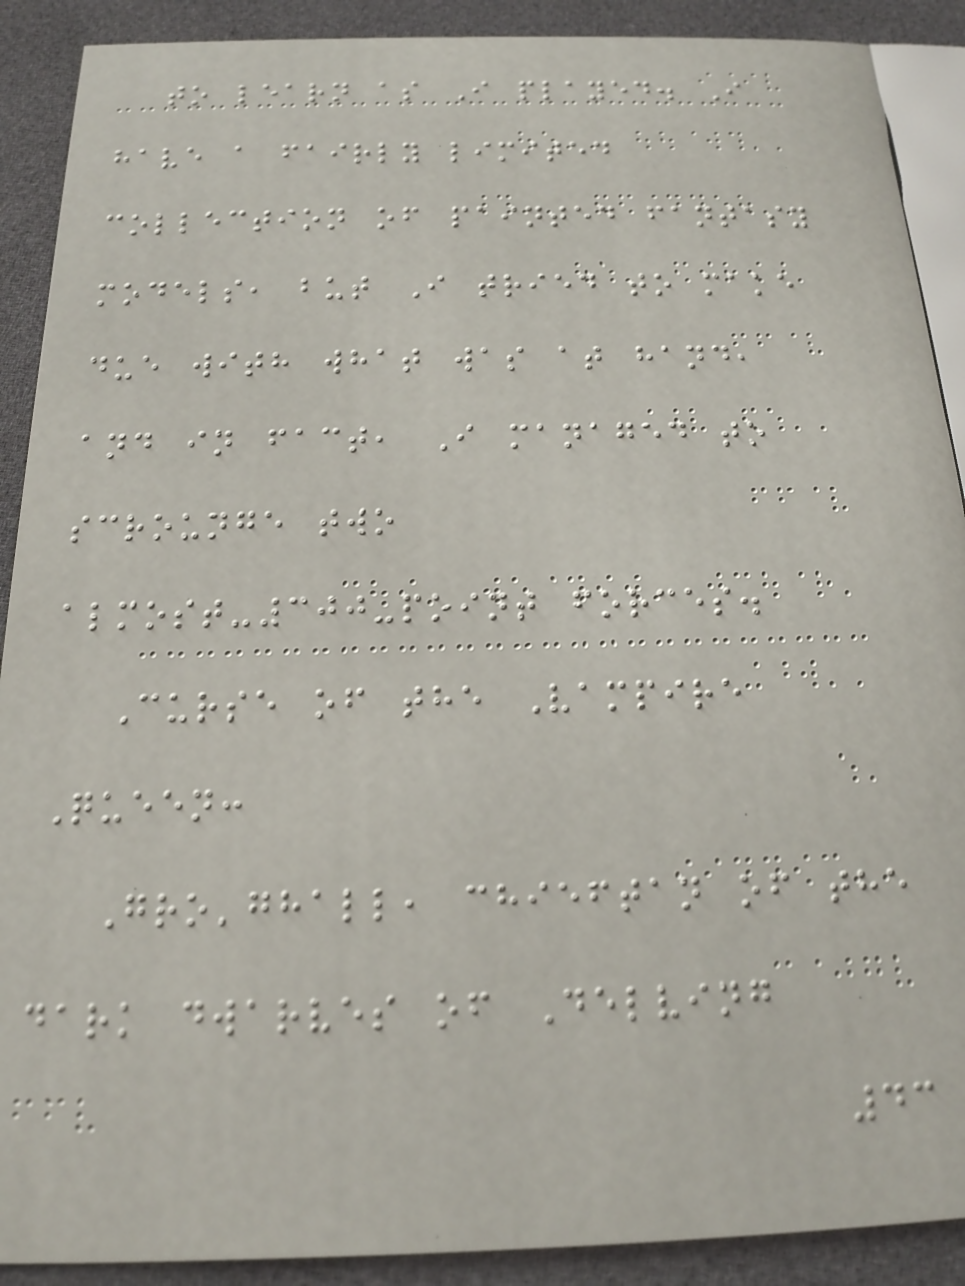to learn as I played. I
have a fairly limited
collection of painted fantasy
models, but I tried to make
due with what was at hand,
and in fact, I managed to
scrounge two
almost-300-point forces.
Curse of the Vampire
Queen:
Gro'ghall, chieftan of the
dark dwarves of Delving
43
